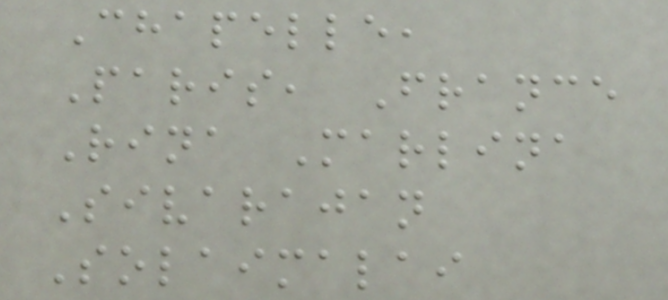Chapelle,
Paris, France
Rina Marlina
Sivarajan
Solaimalai
